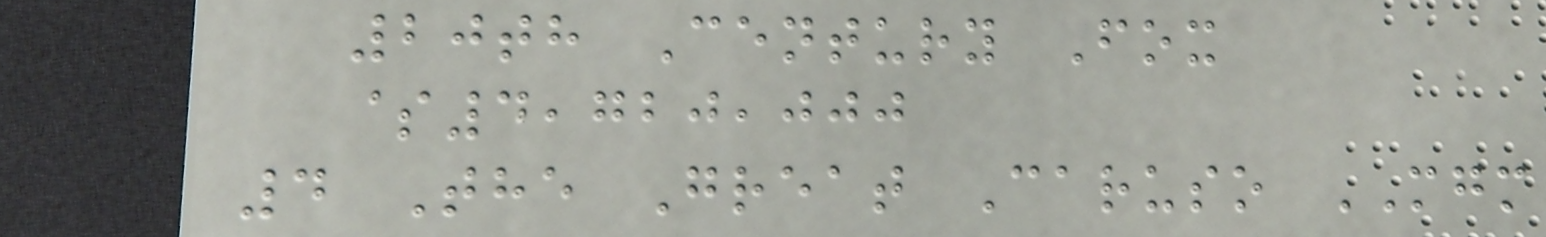20th Century Fox
$4,720,000
4 The Great Caruso MGM
